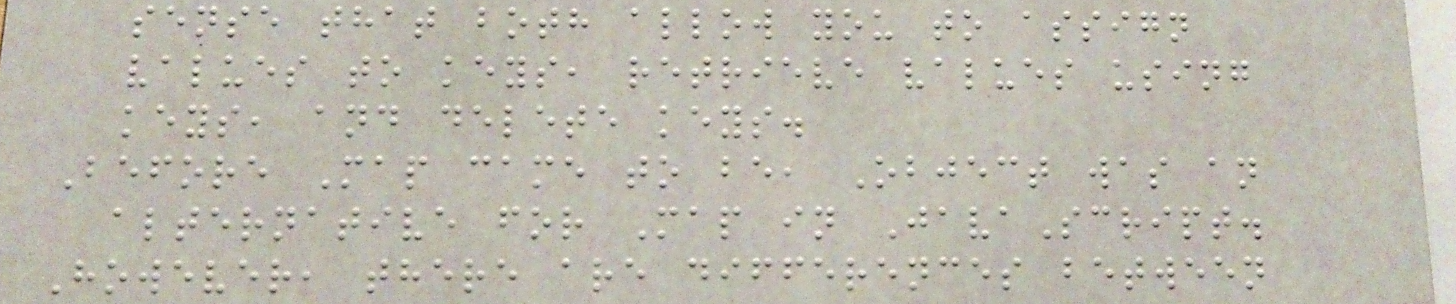sense that both allow you to assign
values to keys, retrieve values using
keys, and delete keys.
Before Map came to be, Object was an
alternative for Map in JavaScript.
However, there are differences between
